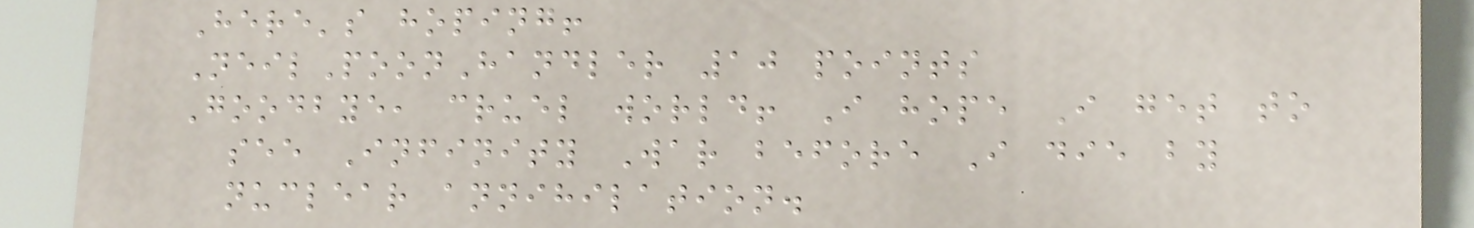Here's hoping!
NeilPoonHandler 10 points
Goodbye, cruel world! I hope I get to
see Infinity War before I die by
nuclear annihilation.
